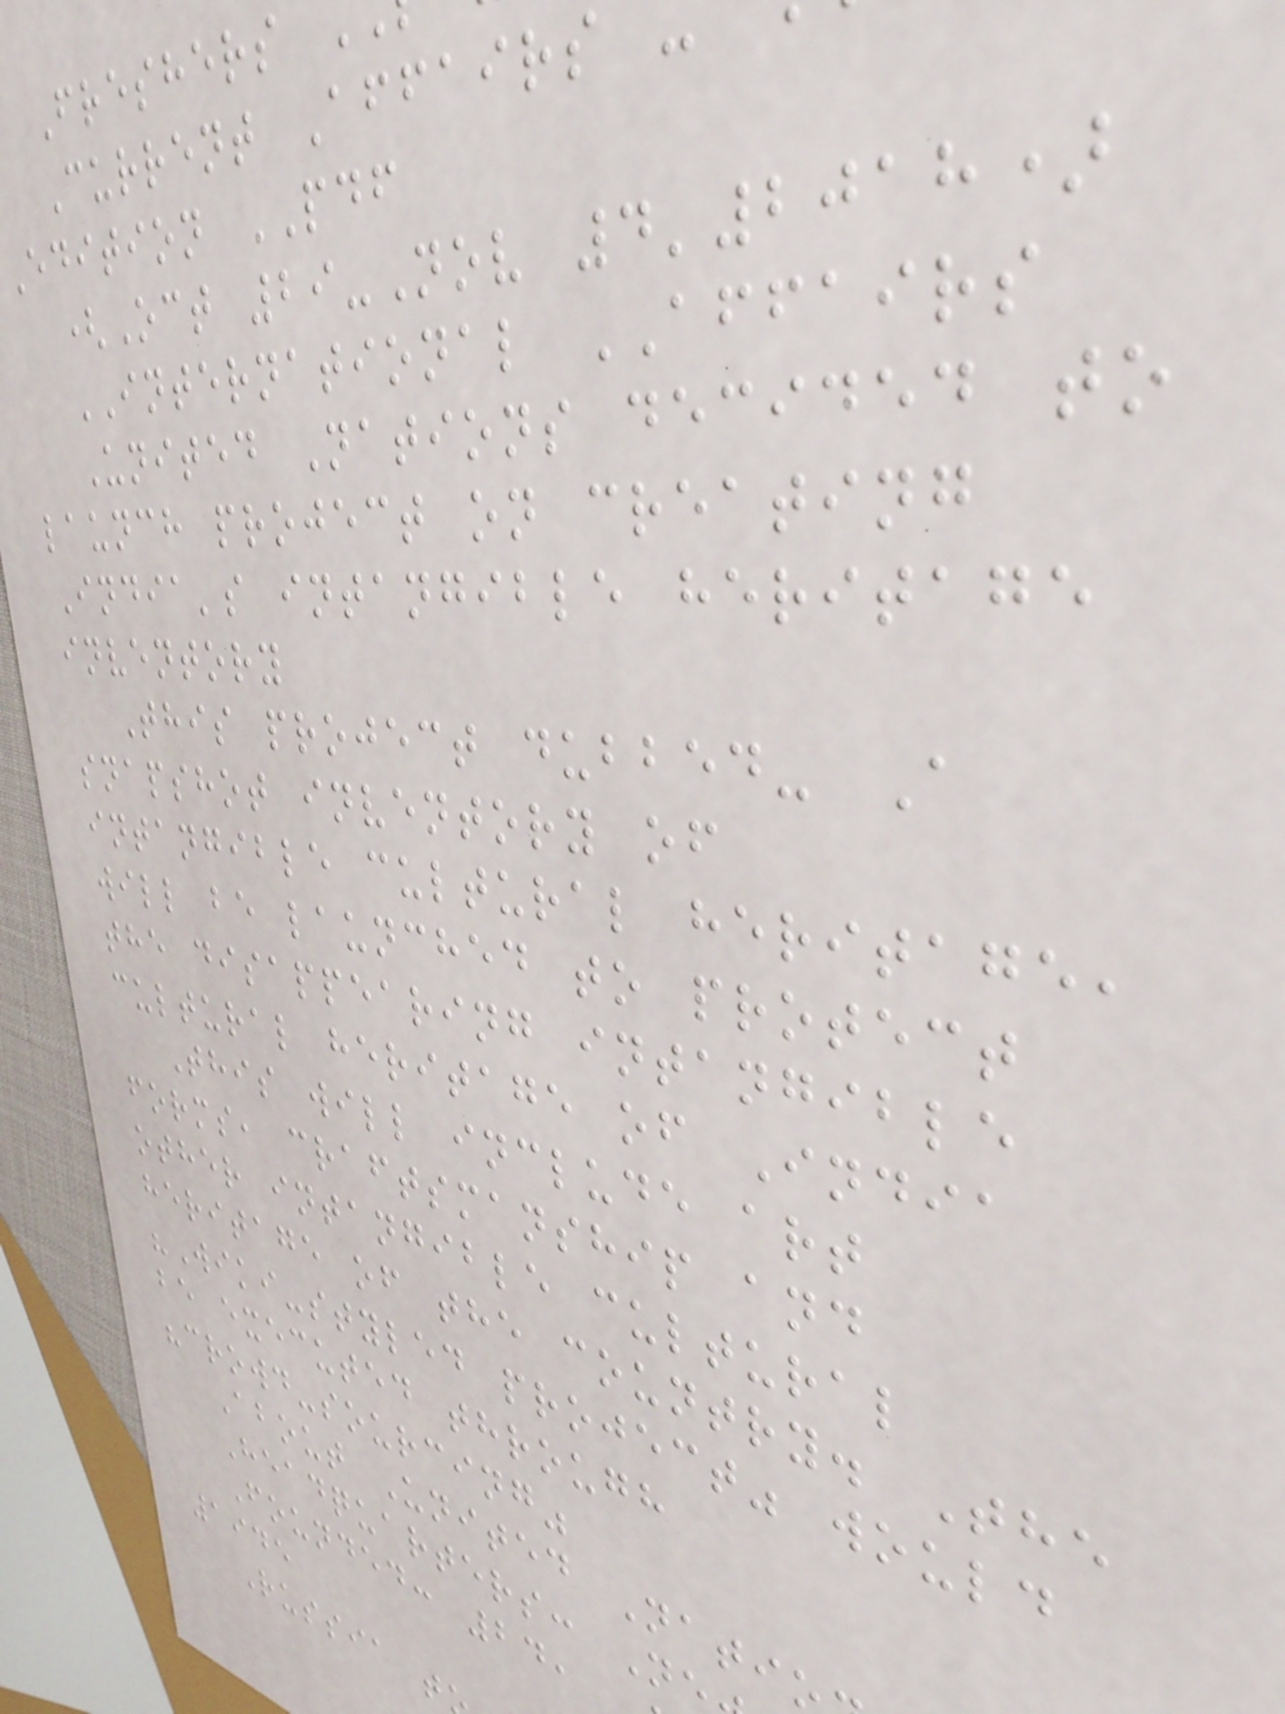Freshers
Current Affairs
Edition PDF
(Oct 29-Nov 4'2018)
INTERNATIONAL AFFAIRS
United Nations decided to
launch project on creating
India's intangible heritage
inventory
This project dubbed- A
snapshot inventory of
intangible cultural heritage,
will be launched to protect
the disappearing intangible
cultural heritage of India
This will include art
forms, craftsmanship and
other intangible cultural
heritage of the country. The
"Wiki-styled project" would
be executed through
"crowd-sourcing"
About United Nati
Headquarters: N
Founded: 24,
1945
Russia t
